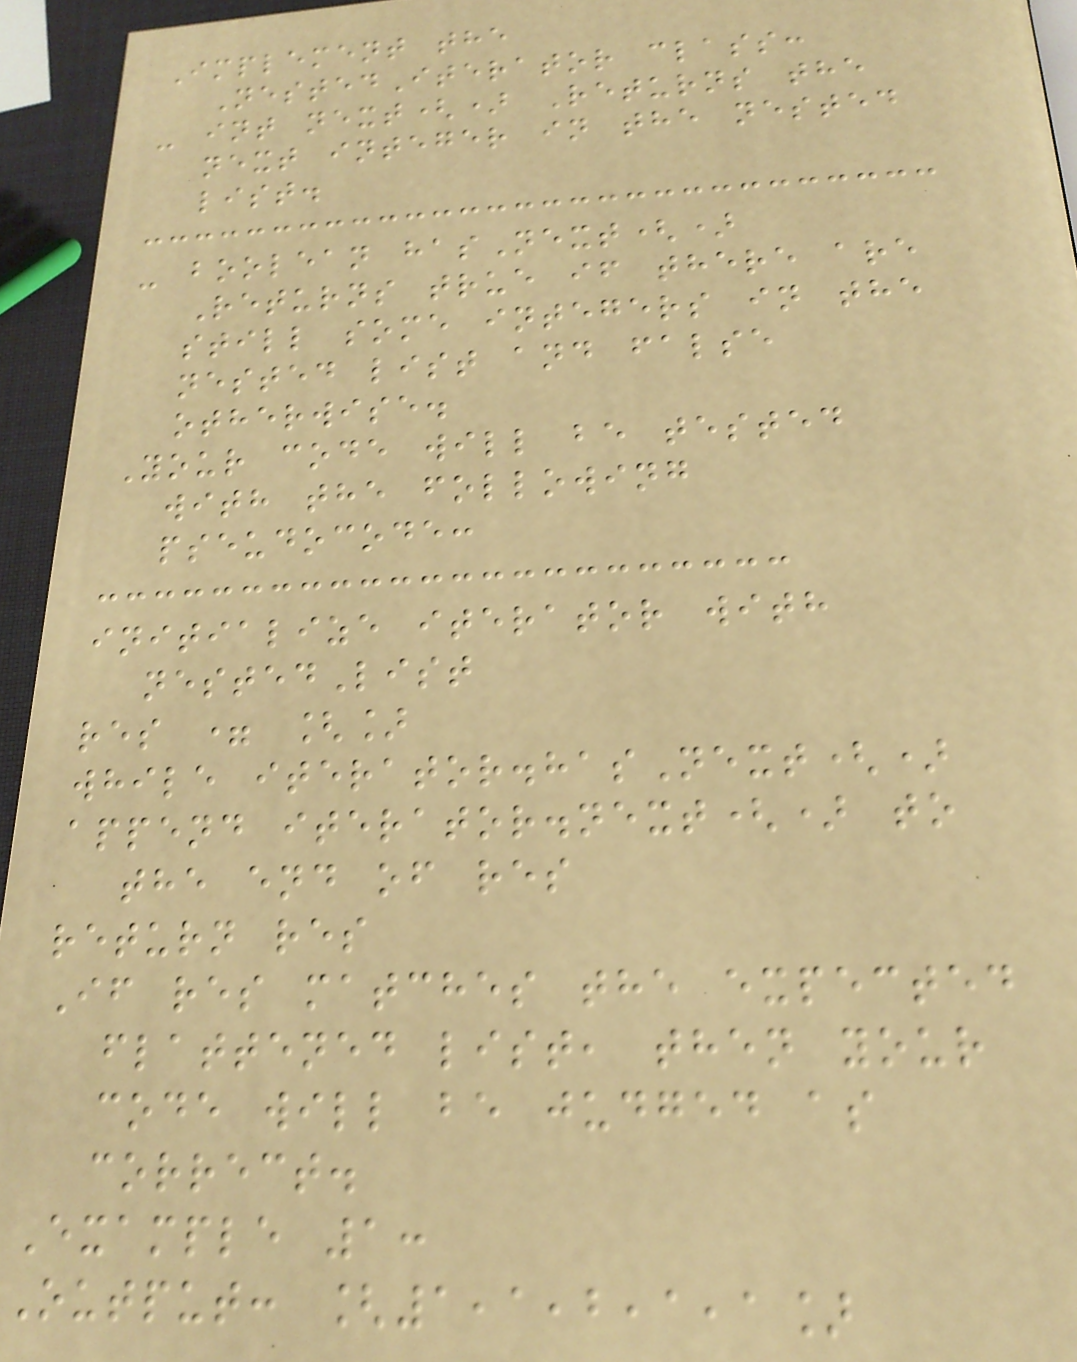Implement the
NestedIterator class:
- int next() Returns the
next integer in the nested
list.
- boolean hasNext()
Returns true if there are
still some integers in the
nested list and false
otherwise.
Your code will be tested
with the following
pseudocode:
initialize iterator with
nestedList
res = []
while iterator.hasNext()
append iterator.next() to
the end of res
return res
If res matches the expected
flattened list, then your
code will be judged as
correct.
Example 1:
Output: [1,1,2,1,1]
